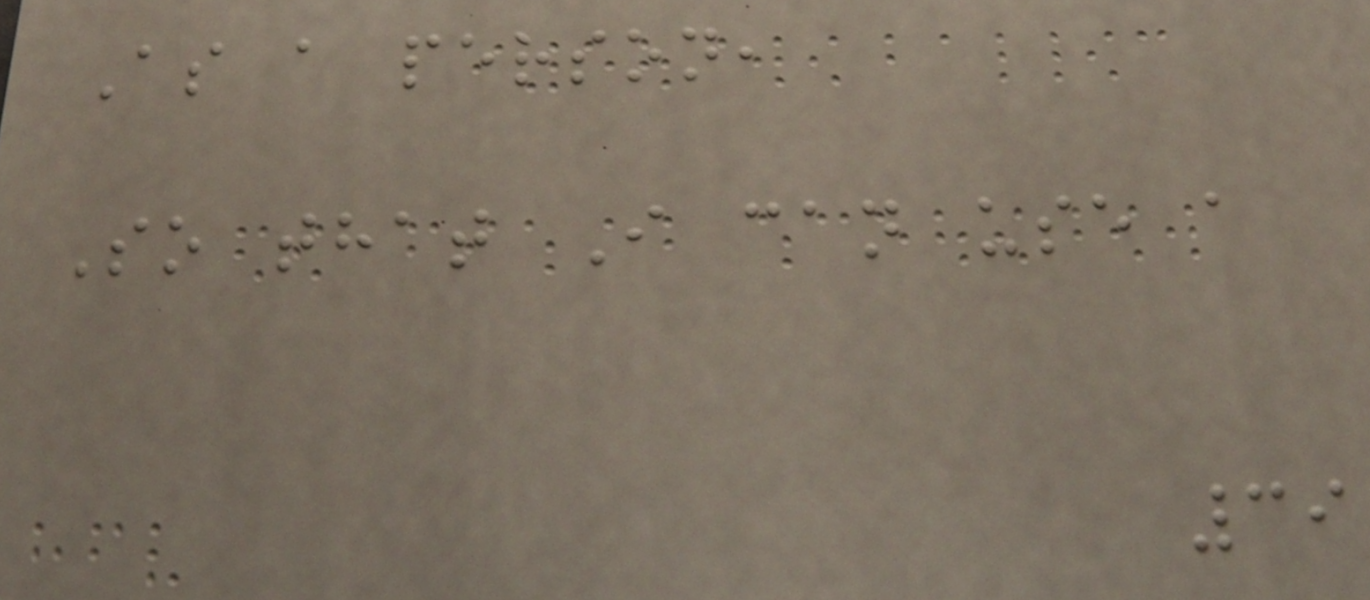As a person,
So that I can use a
39
